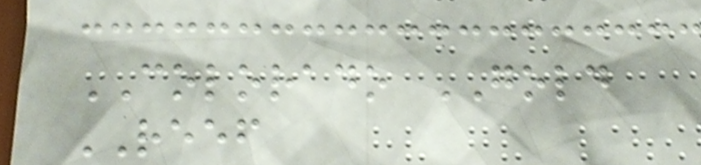COLORADO GOLD
REEF
